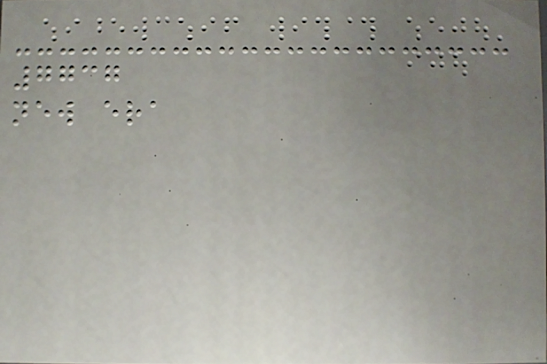7737
new era
